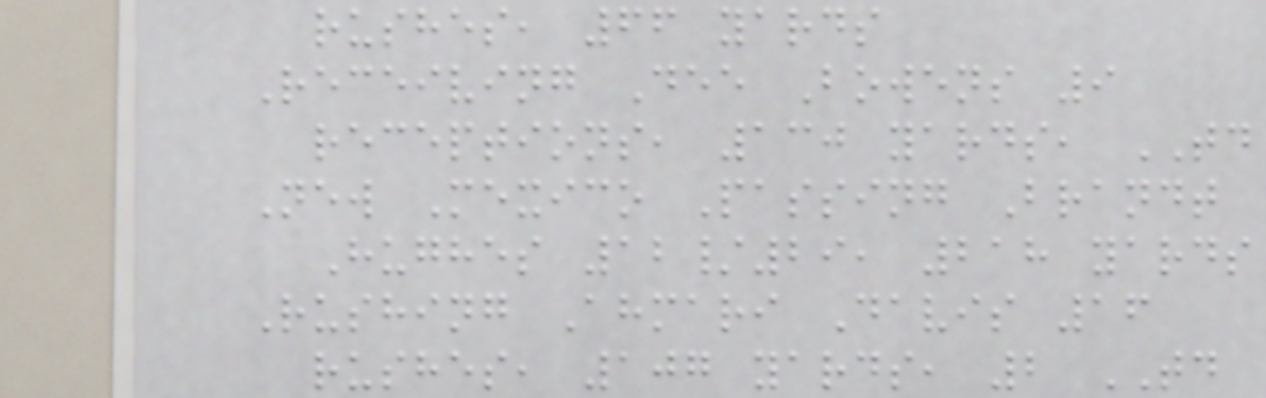rushes, 66 yards
Receiving Dee Bowens 9
receptions, 130 yards, TD
New Mexico Passing Brandt
Hughes 12/29, 218 yards
Rushing Ahmari Davis 16
rushes, 107 yards, 2 TD
